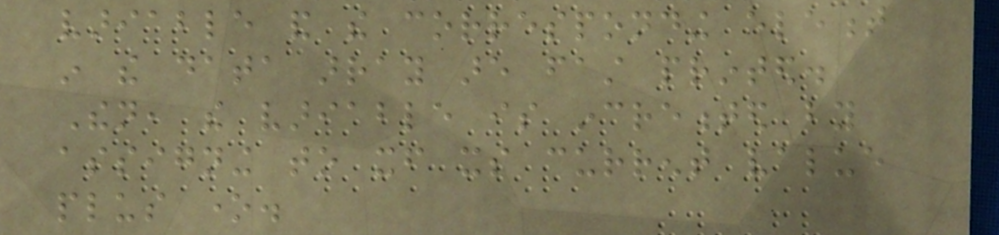variable and the corresponding element
in the data array are fast printed.
Then, the variable is incremented by
assigning to itself its current value
plus one.
